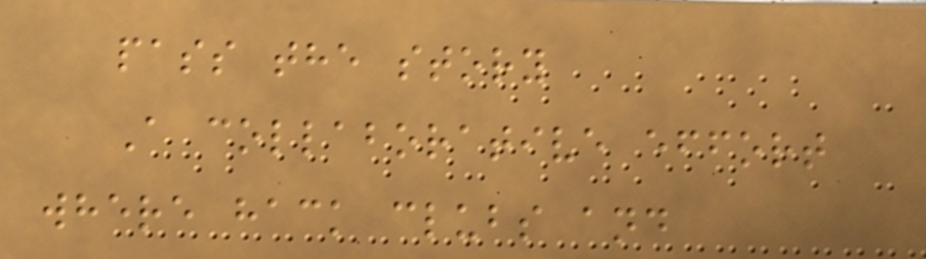pass the story
A collaborative effort
where hack clubs and
